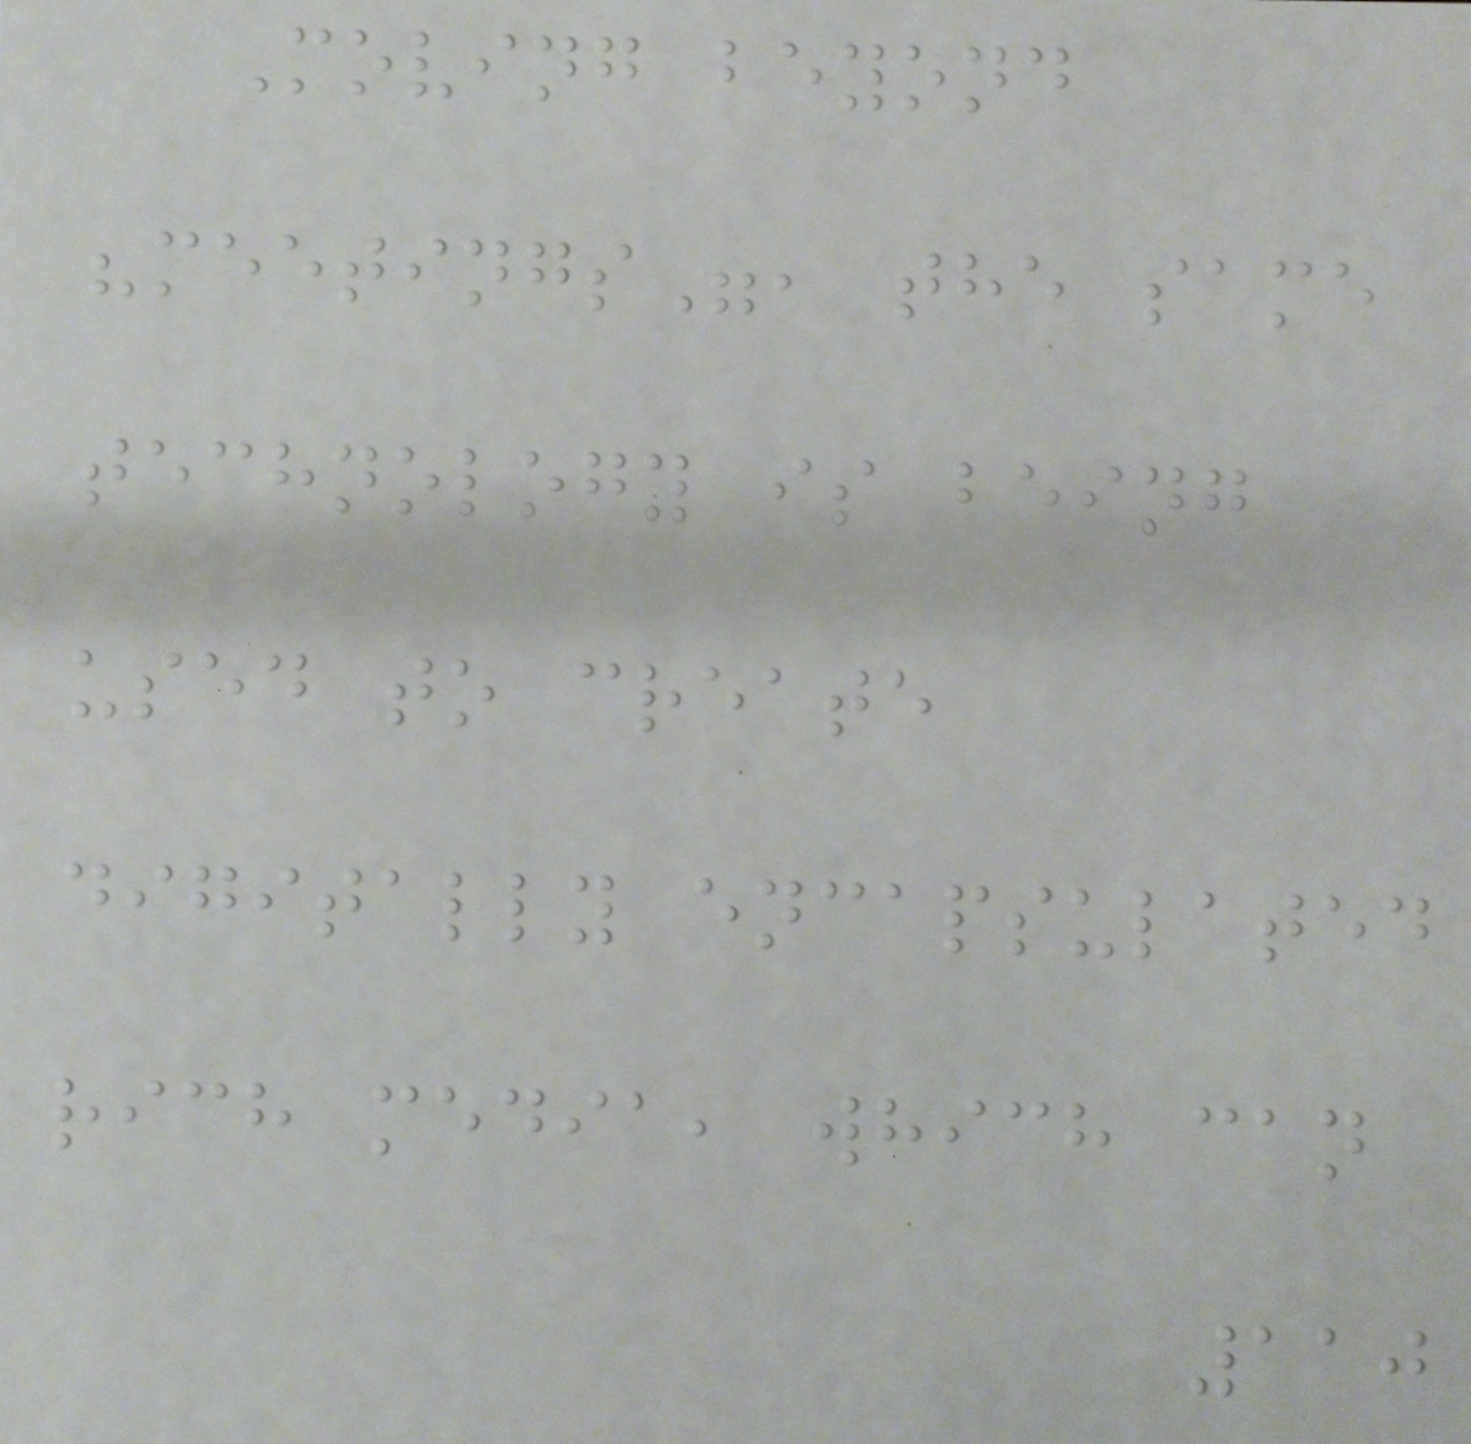Moving beyond
"meetings", the same
technology is being
used to create
digitally encapsulated
rich media, which can
110
